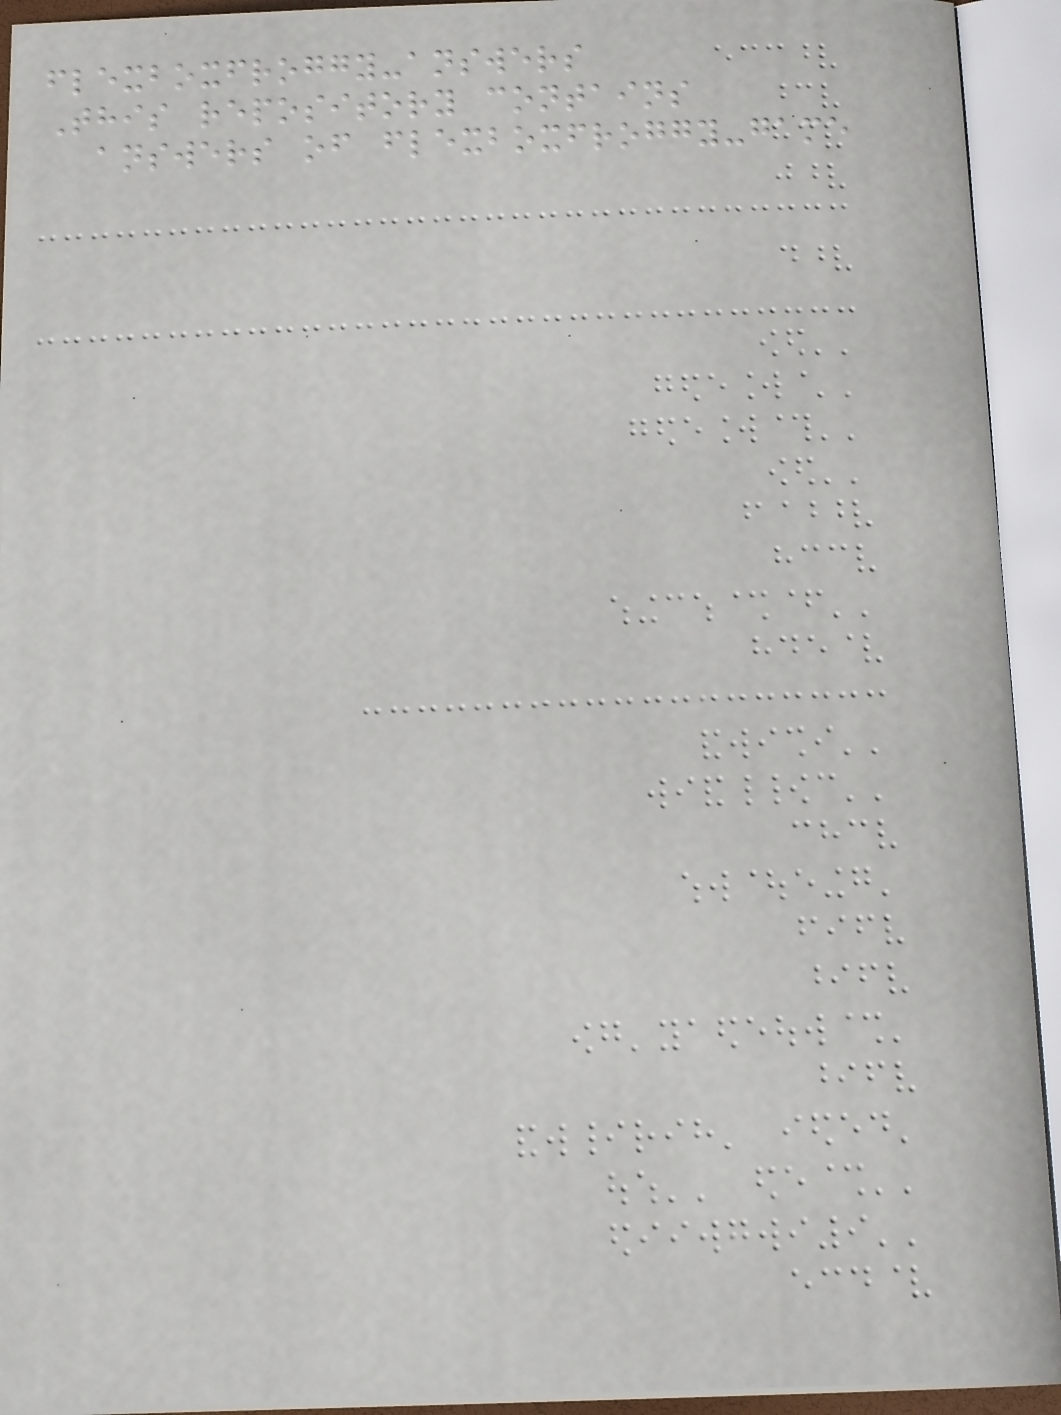flexboxfroggy-answers
This repository contains
answers of flexboxfroggy-game
